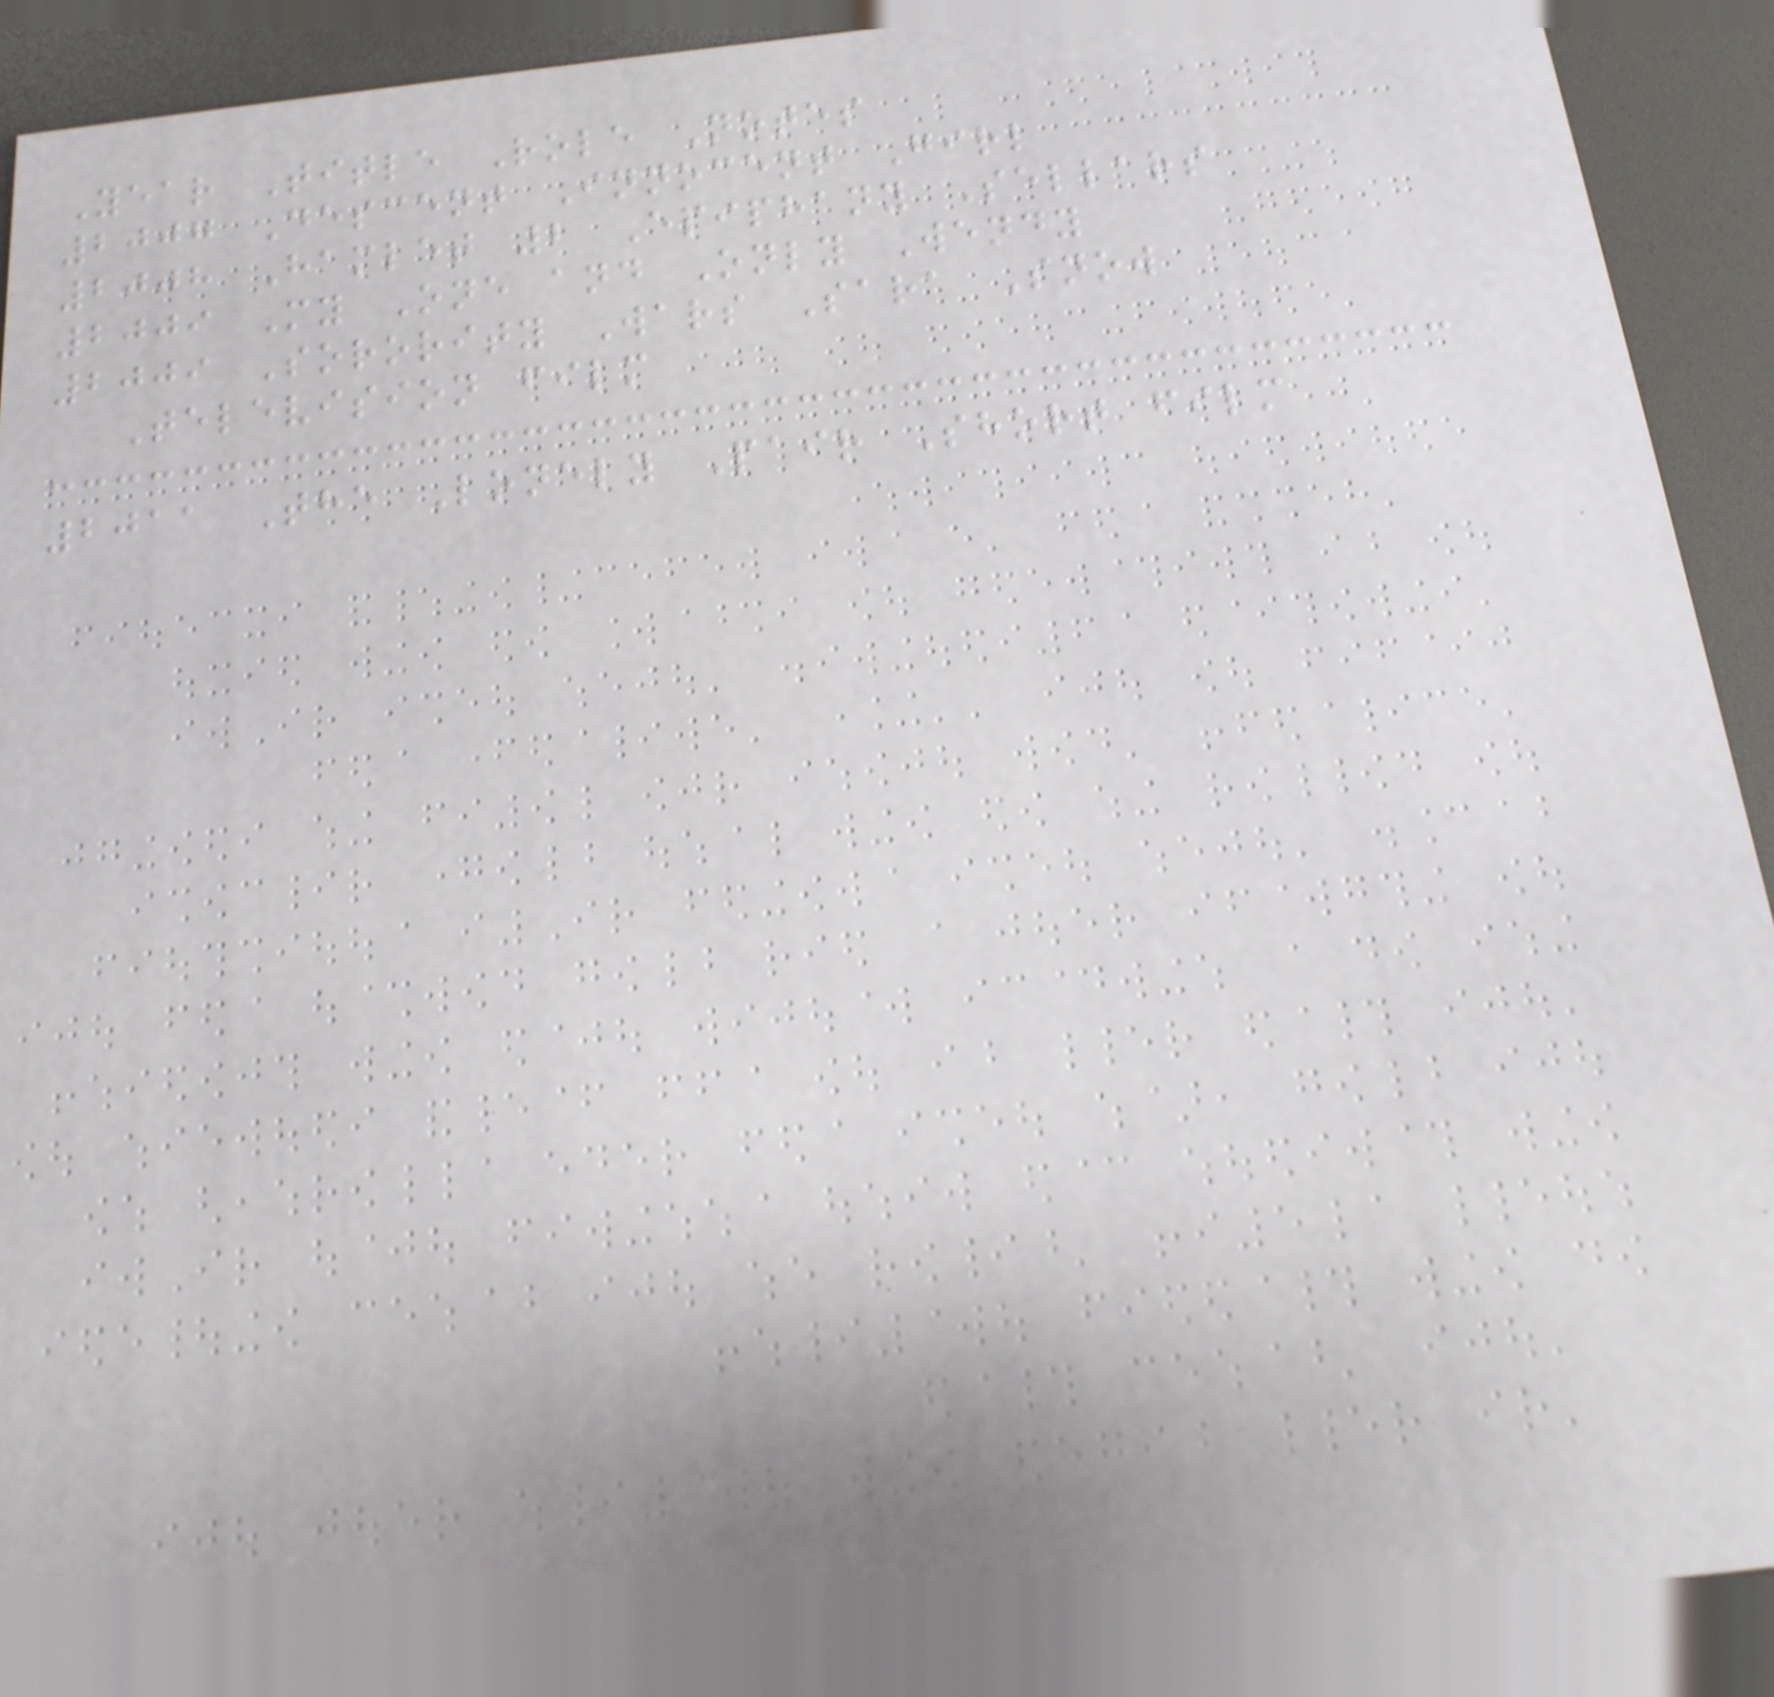Year Title Role Notes
2007 Descent Innocent Girl
2008 Hamlet 2 Epiphany Sellars
2009 My One and Only Wendy
2009 Sorority Wars Sara Snow
Television film
2011 The Lonely Pair Short film
